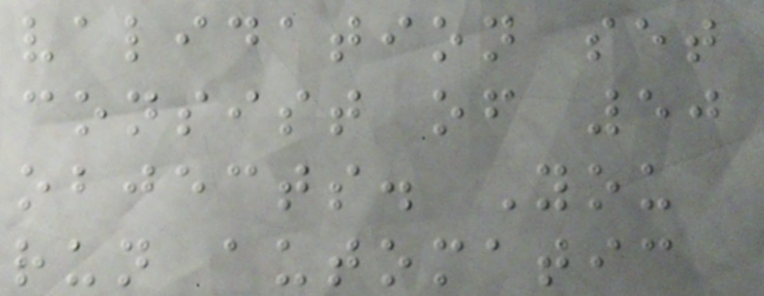validation set
consist of 50
objects. You
run automatic
